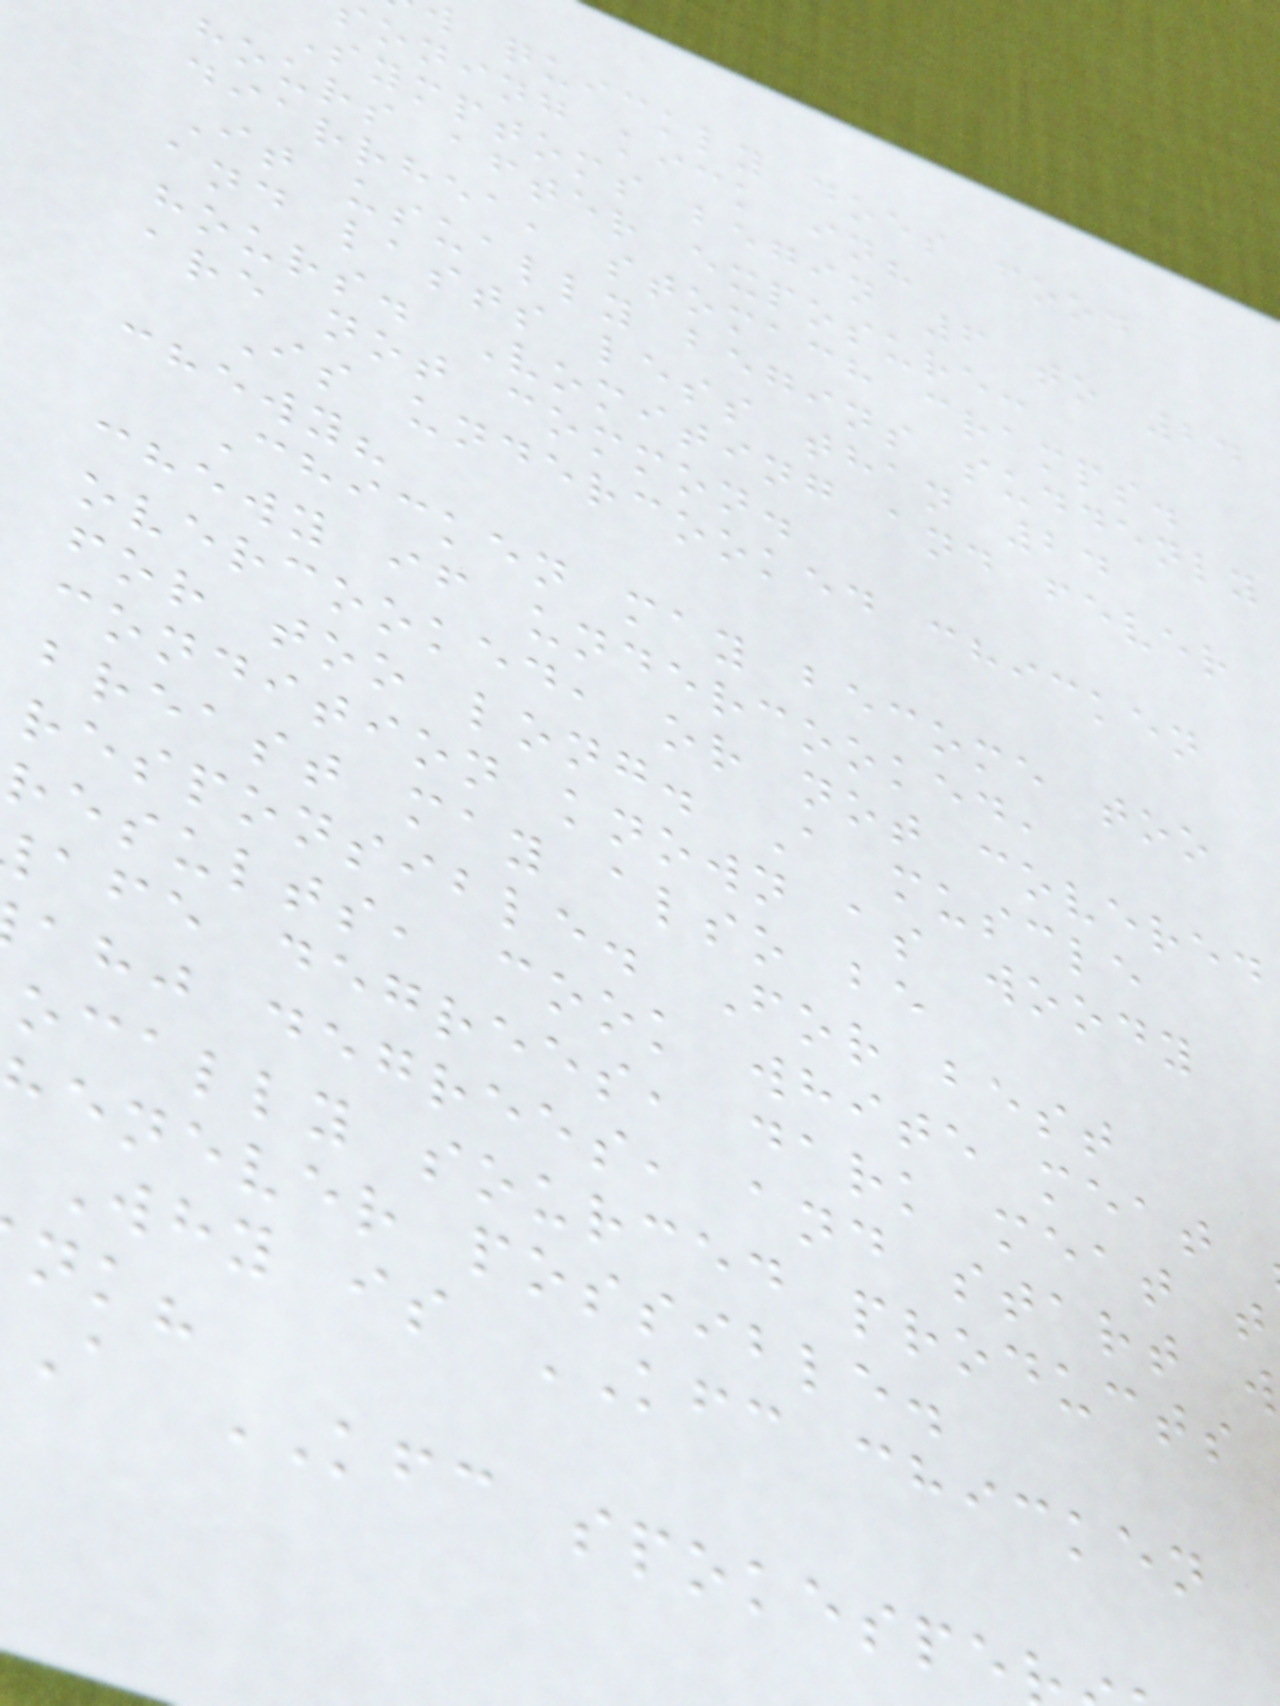quickly does food
oning kick in?
Symptoms begin 6 to 24
hours after exposure:
diarrhea, stomach cramps.
It usually begins suddenly
and lasts less than 24
hours. Vomiting and fever
are not common.
Is undercooked chicken
chewy?
Chicken may become too
chewy if undercooked,
overcooked, or not covered
for too long. A muscle
condition known as woody
breast may also be
responsible. For best
results, cook white meat
afe degrees, dark meat t
ahj degrees, and start w
ocally sourced products
enever possible.
Why is KFC chicken
A KFC spokespe
